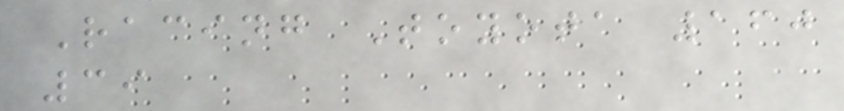Racing Toyota 160
39
